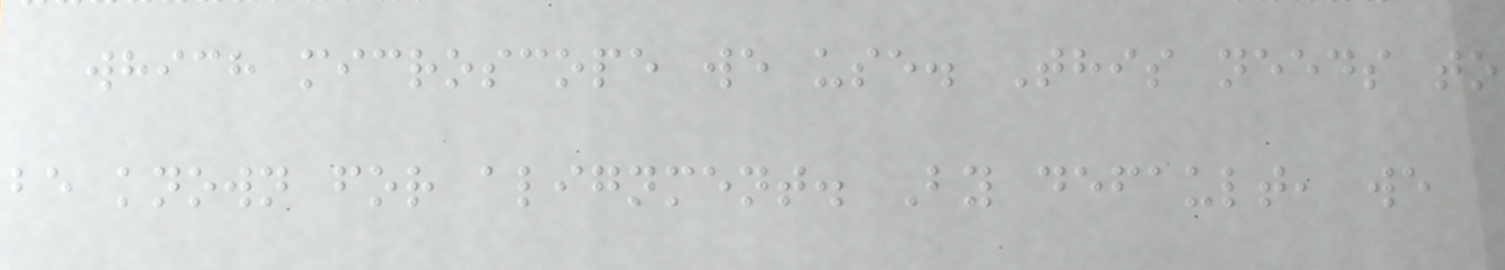which microscope we use. This needs to
be known for alignment. By default, we
